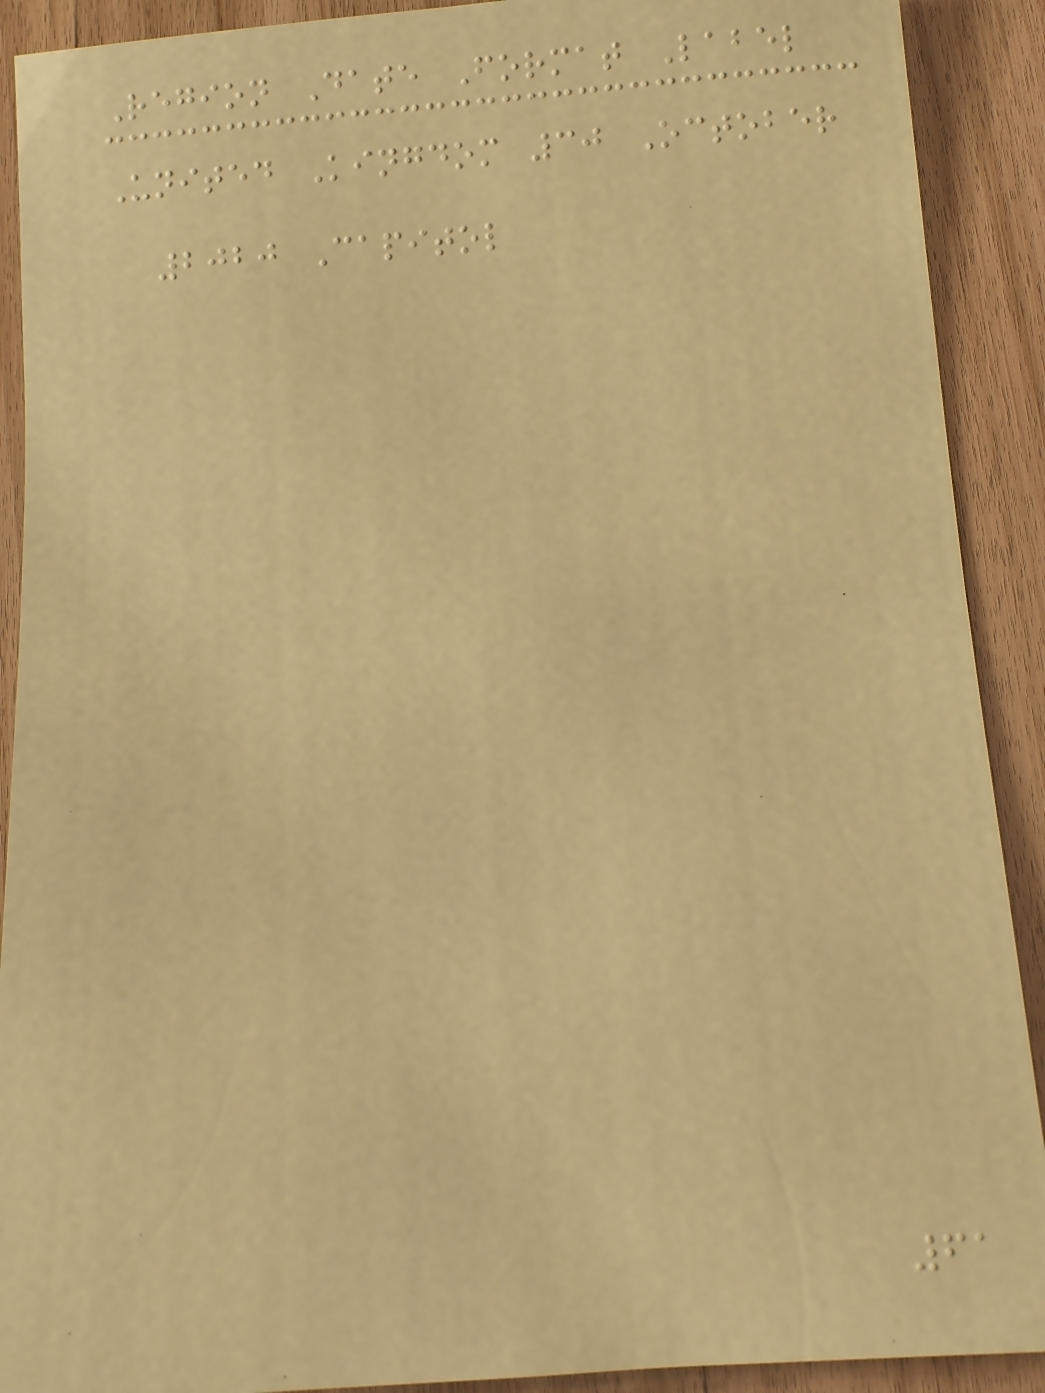Region Date Format Label
United Kingdom 30 October
2020 Capitol
61
